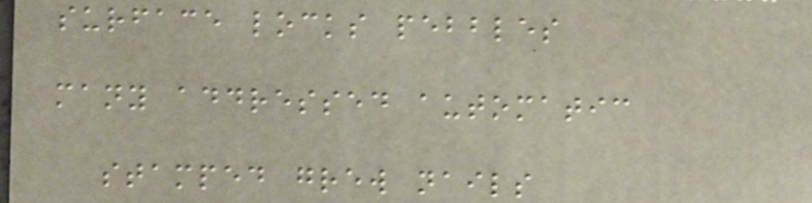surface locks pebbles
many addressed automatic
stamped grew nails
